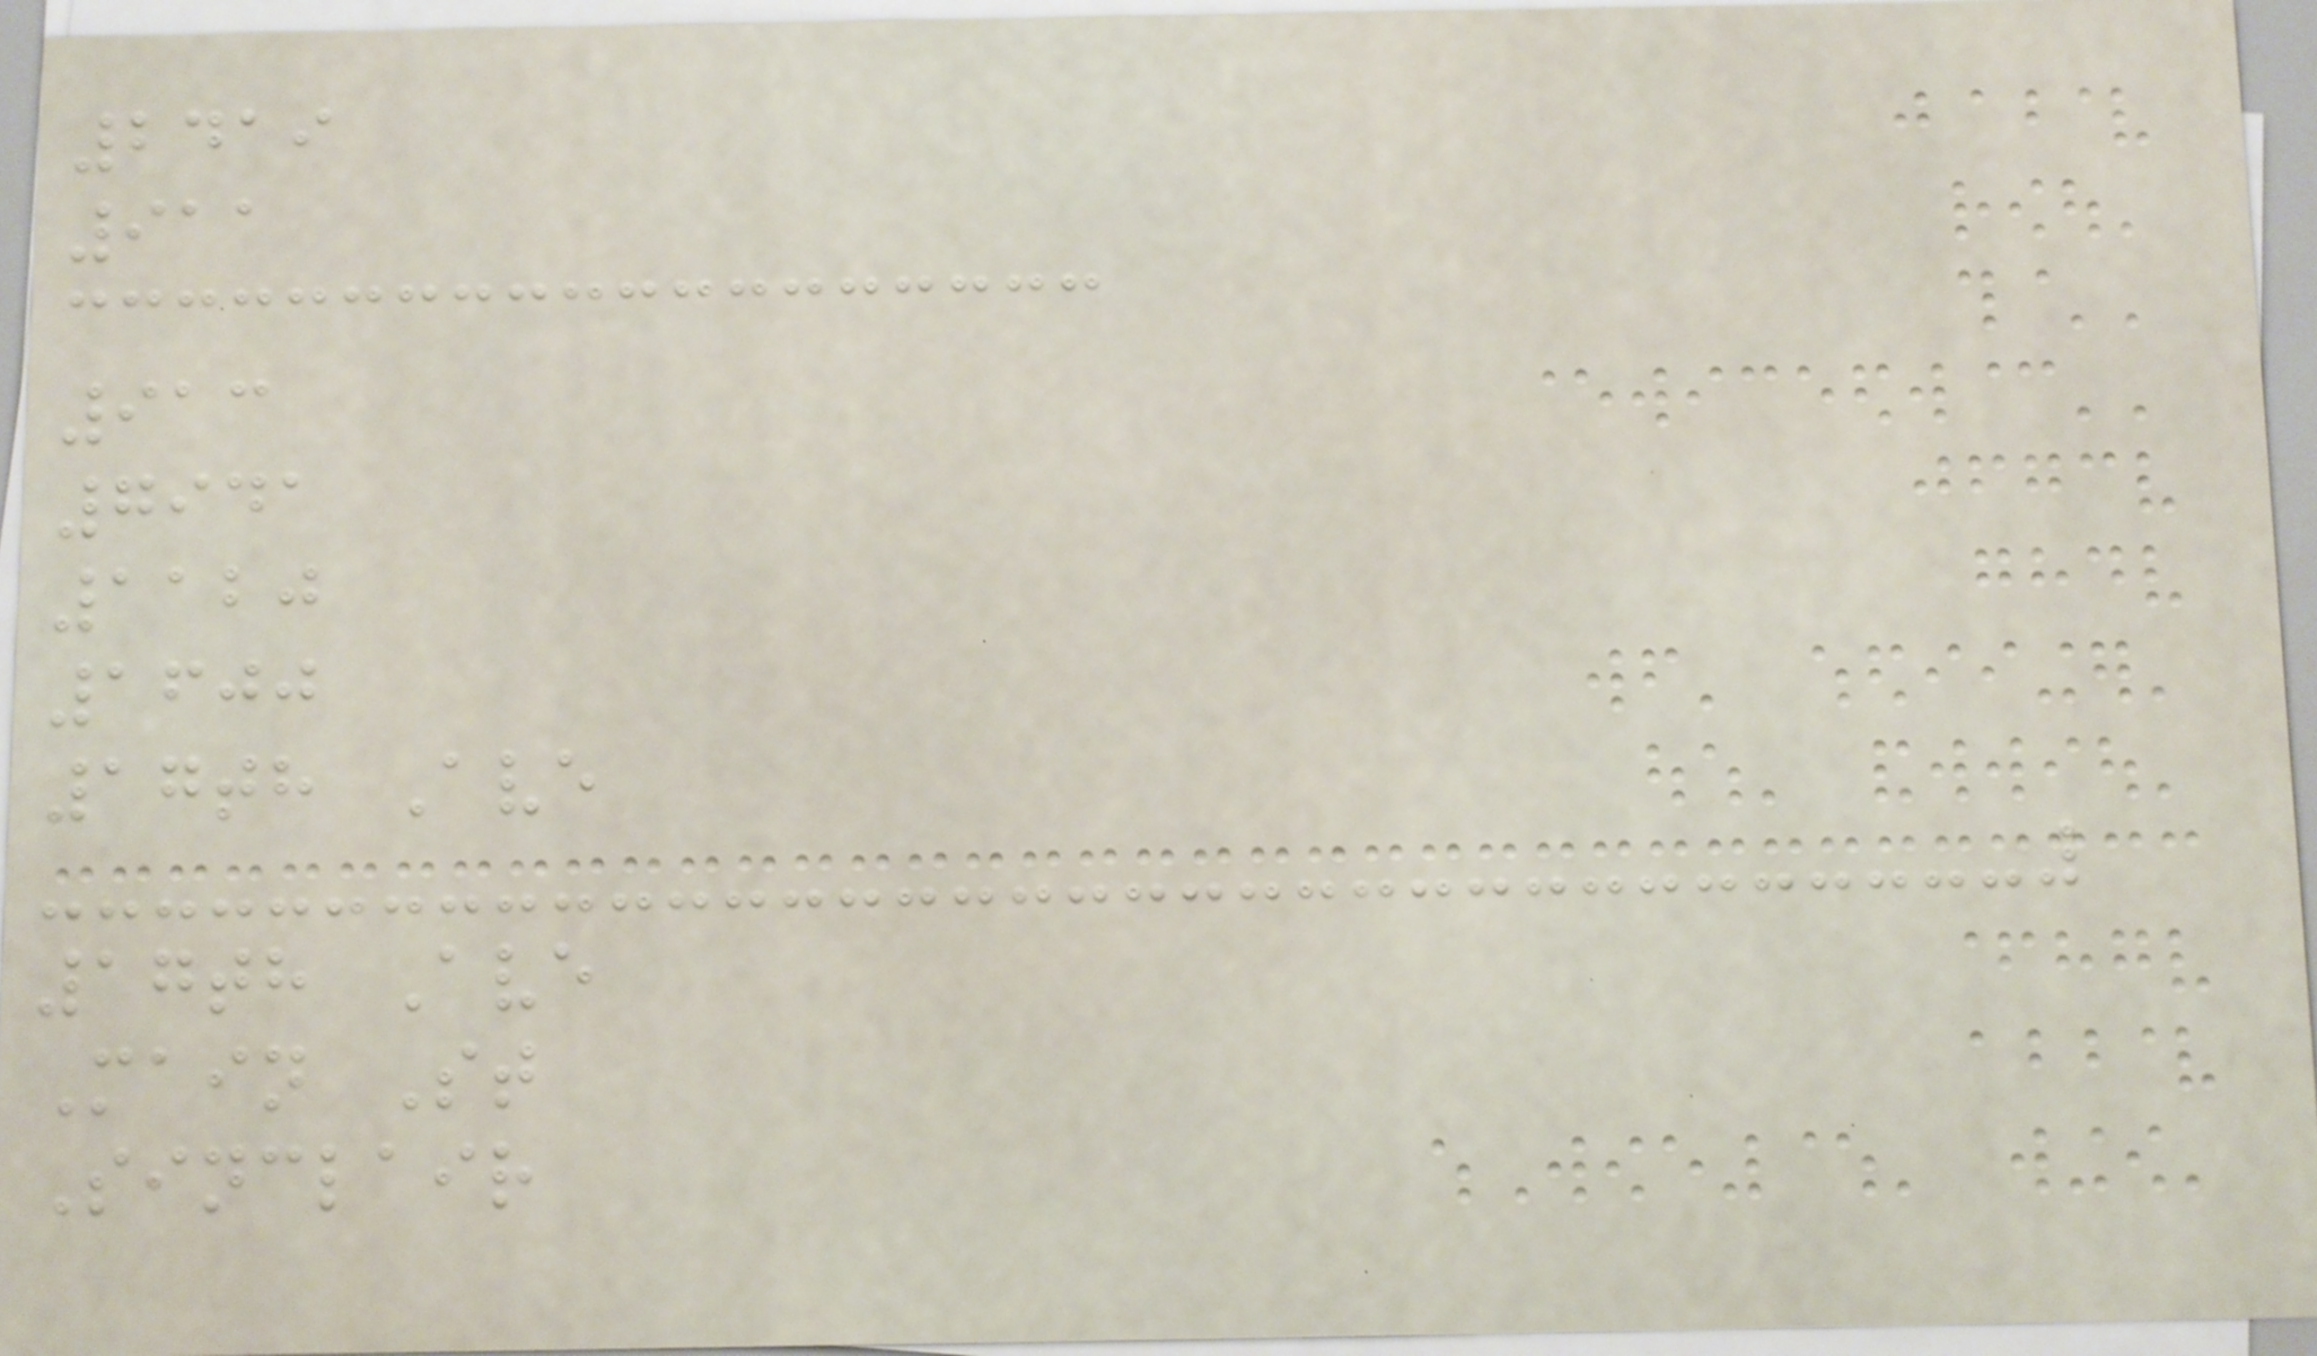2419
911
913
7941
1120
1600
17th Ave
17th Ave
Main St
Sinclair
